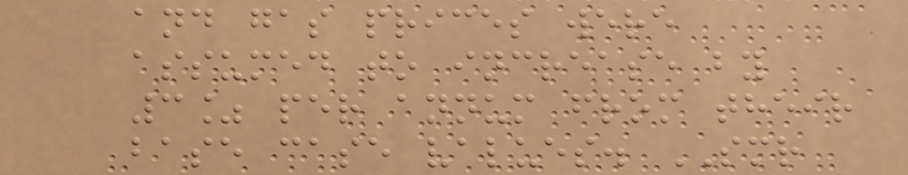and gas prices were
assumed to increase by
3% per annum from their
base case values. SMR
